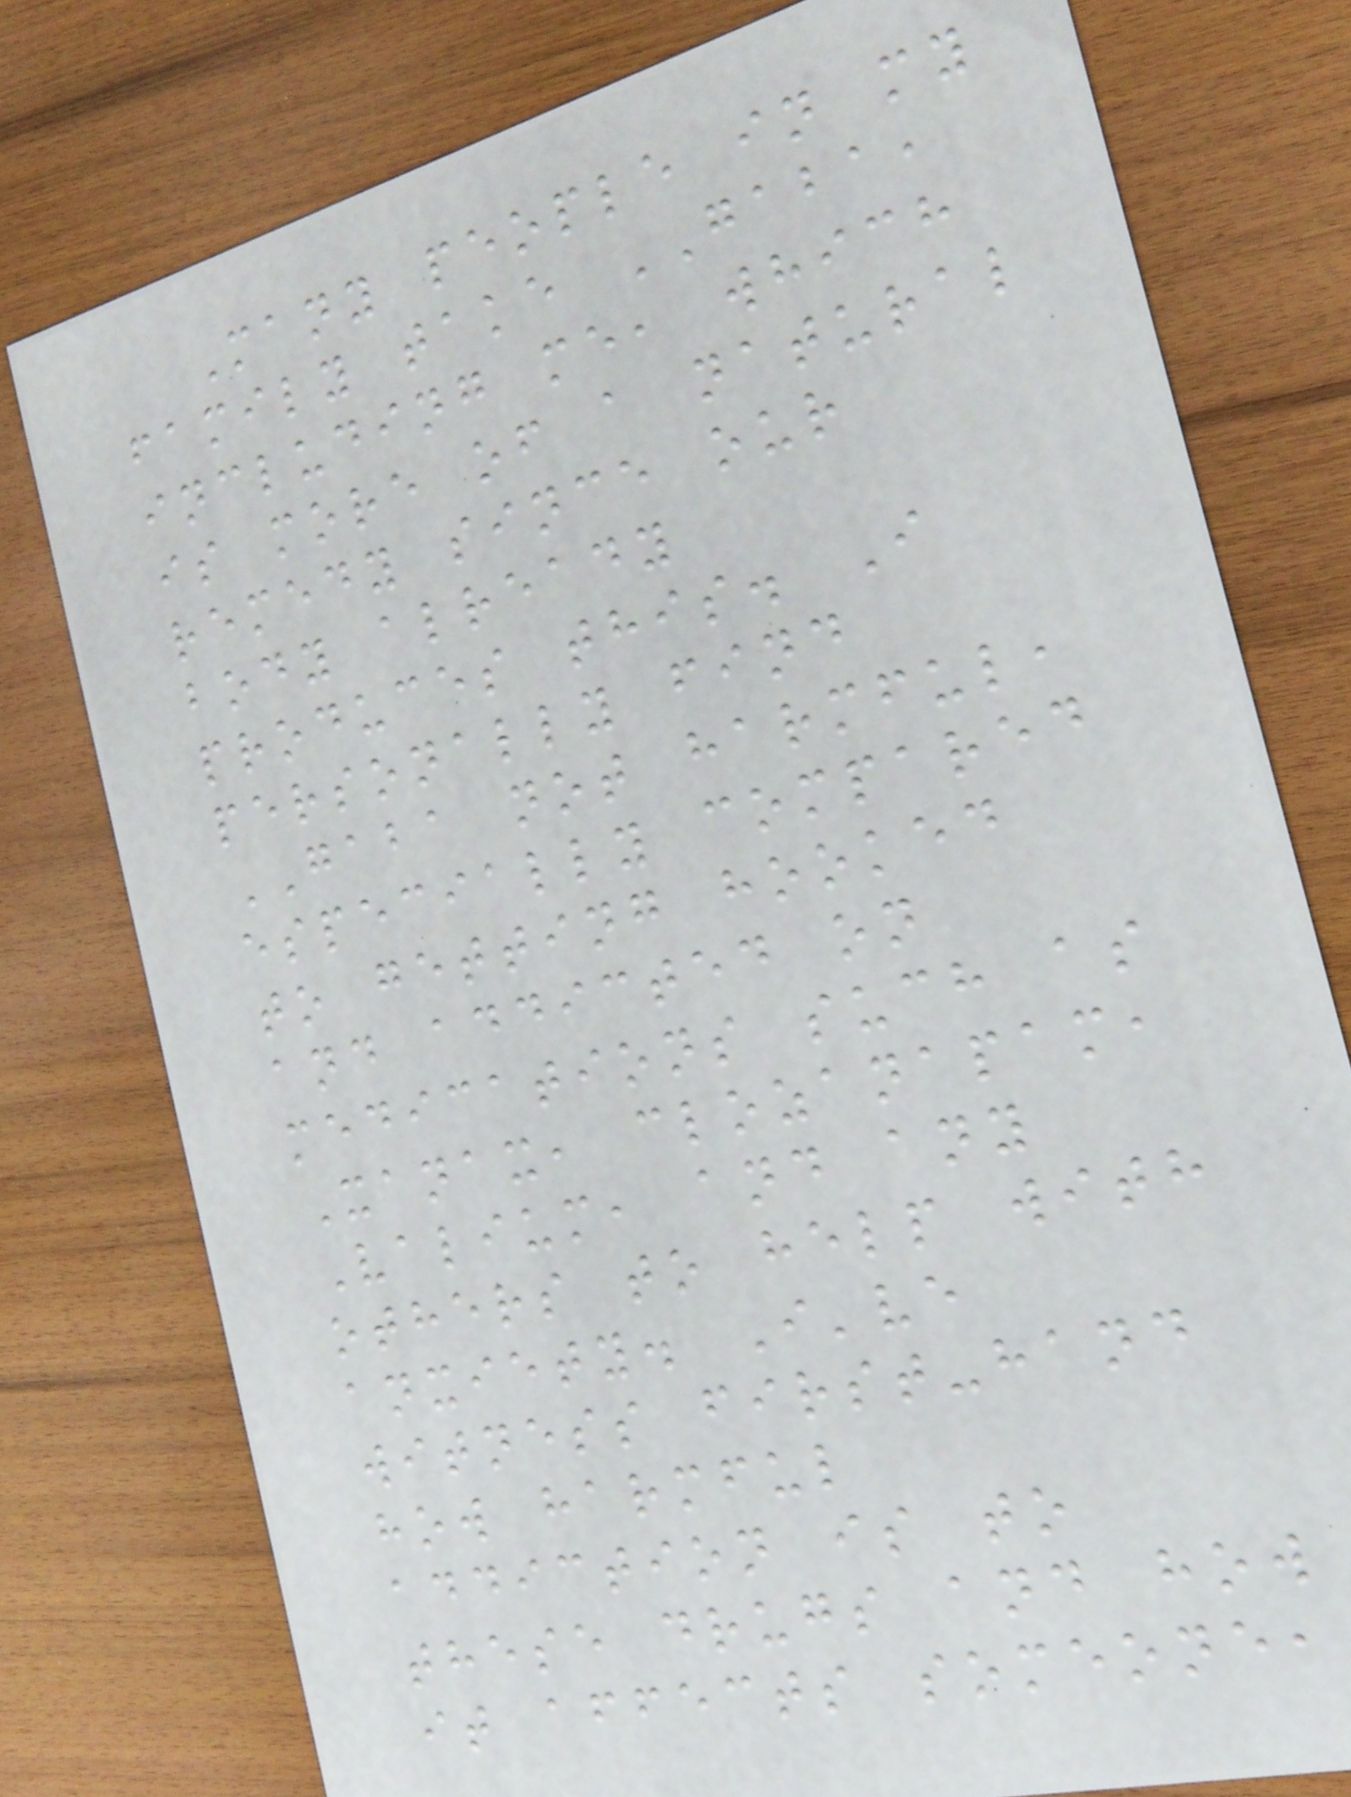Many people in my
family take GABA,
including me, which
is more of a natural
remedy since our
body already
produces this. I
personally find
GABA not harmful,
especially compared
to getting hooked
and addicted on
medications such as
Xanax, clozanapam,
Valium, and any
others to help with
anxiety. I've
witness first-hand
how harmful
addiction is to
these drugs and how
it affects someone,
